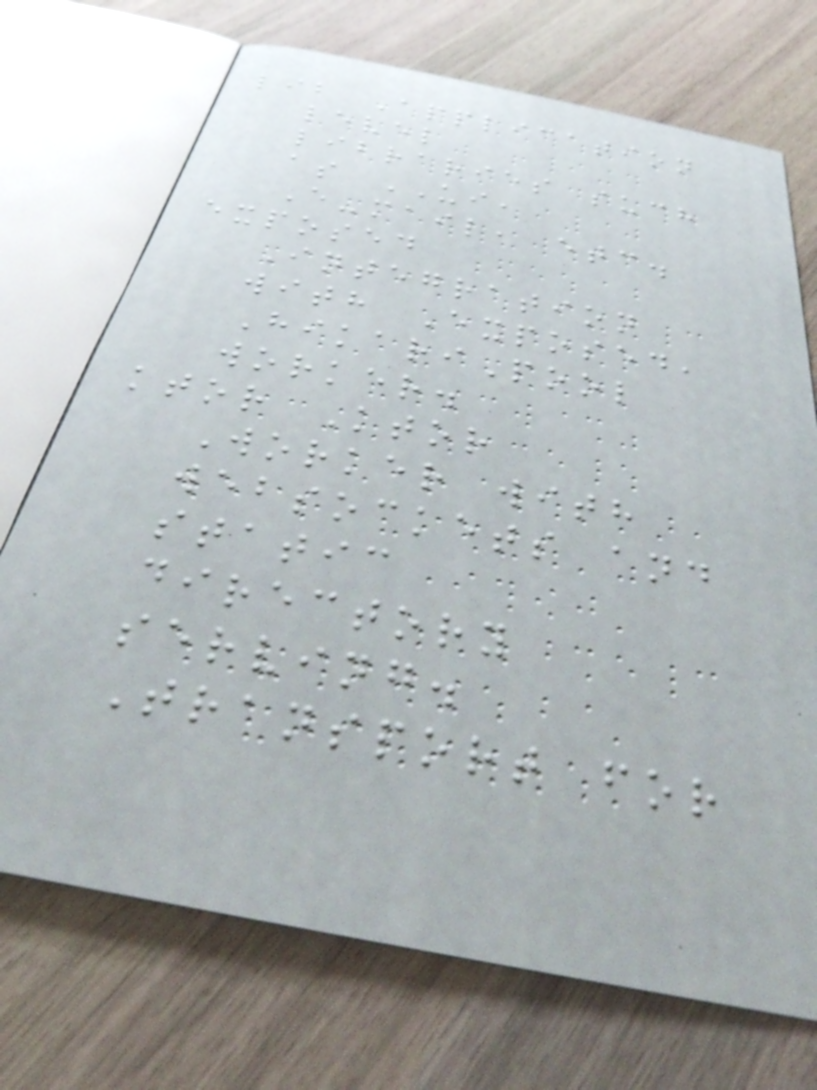lib Application
level
libraries such
as UI,
E-mail, etc.
exposed
Integration
with Exposed,
HikariPool
worker.
ktor Ktor
Worker with
websockets and
static
directory
serving.
Transport for
